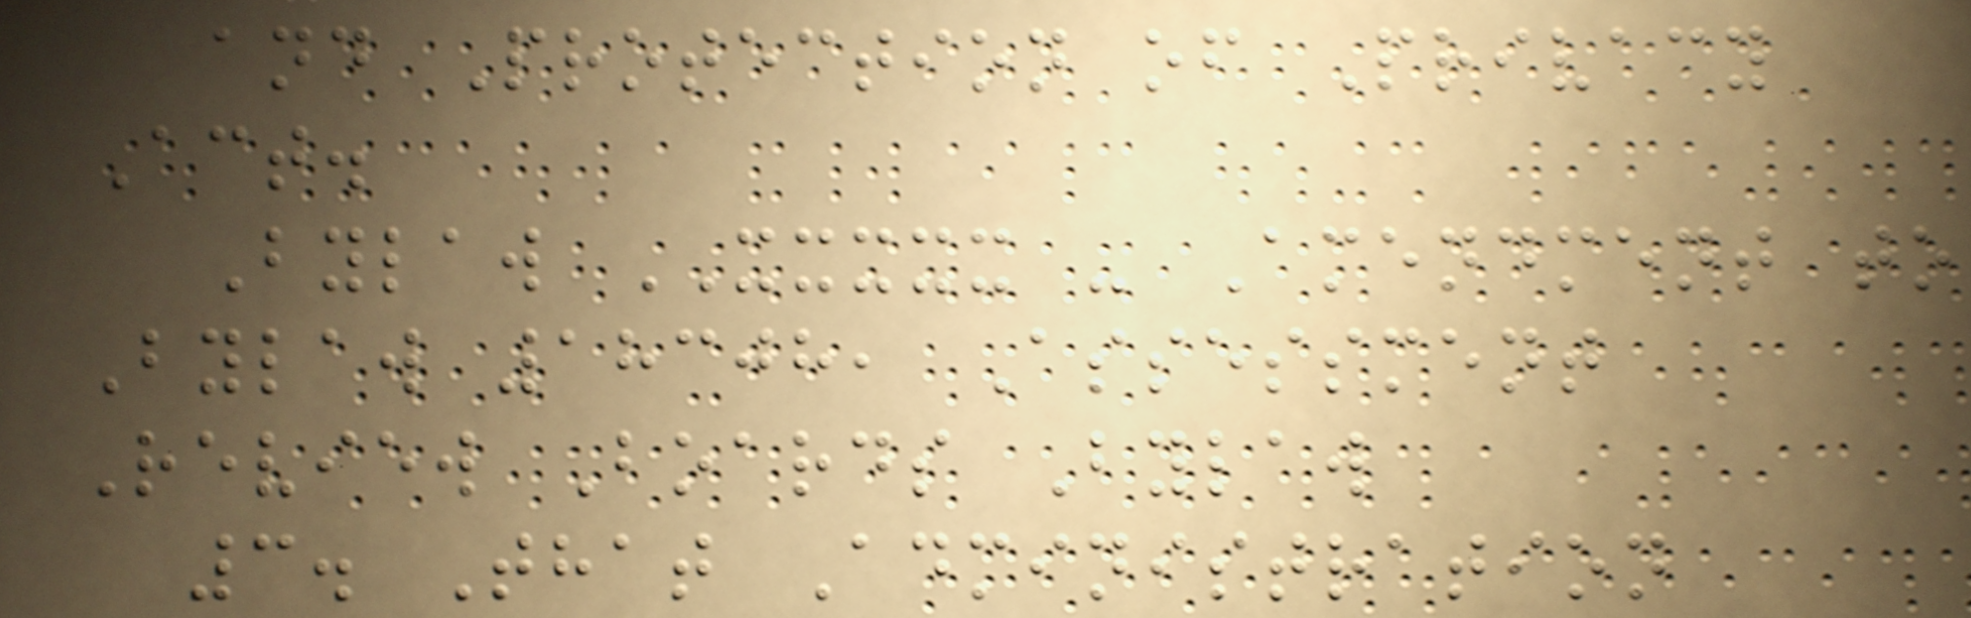and Protection of Privacy
Act.
Bylaw XXXXX - Amendment to
Bylaw 18308, Assessment
Review Boards Bylaw
3. That Administration
